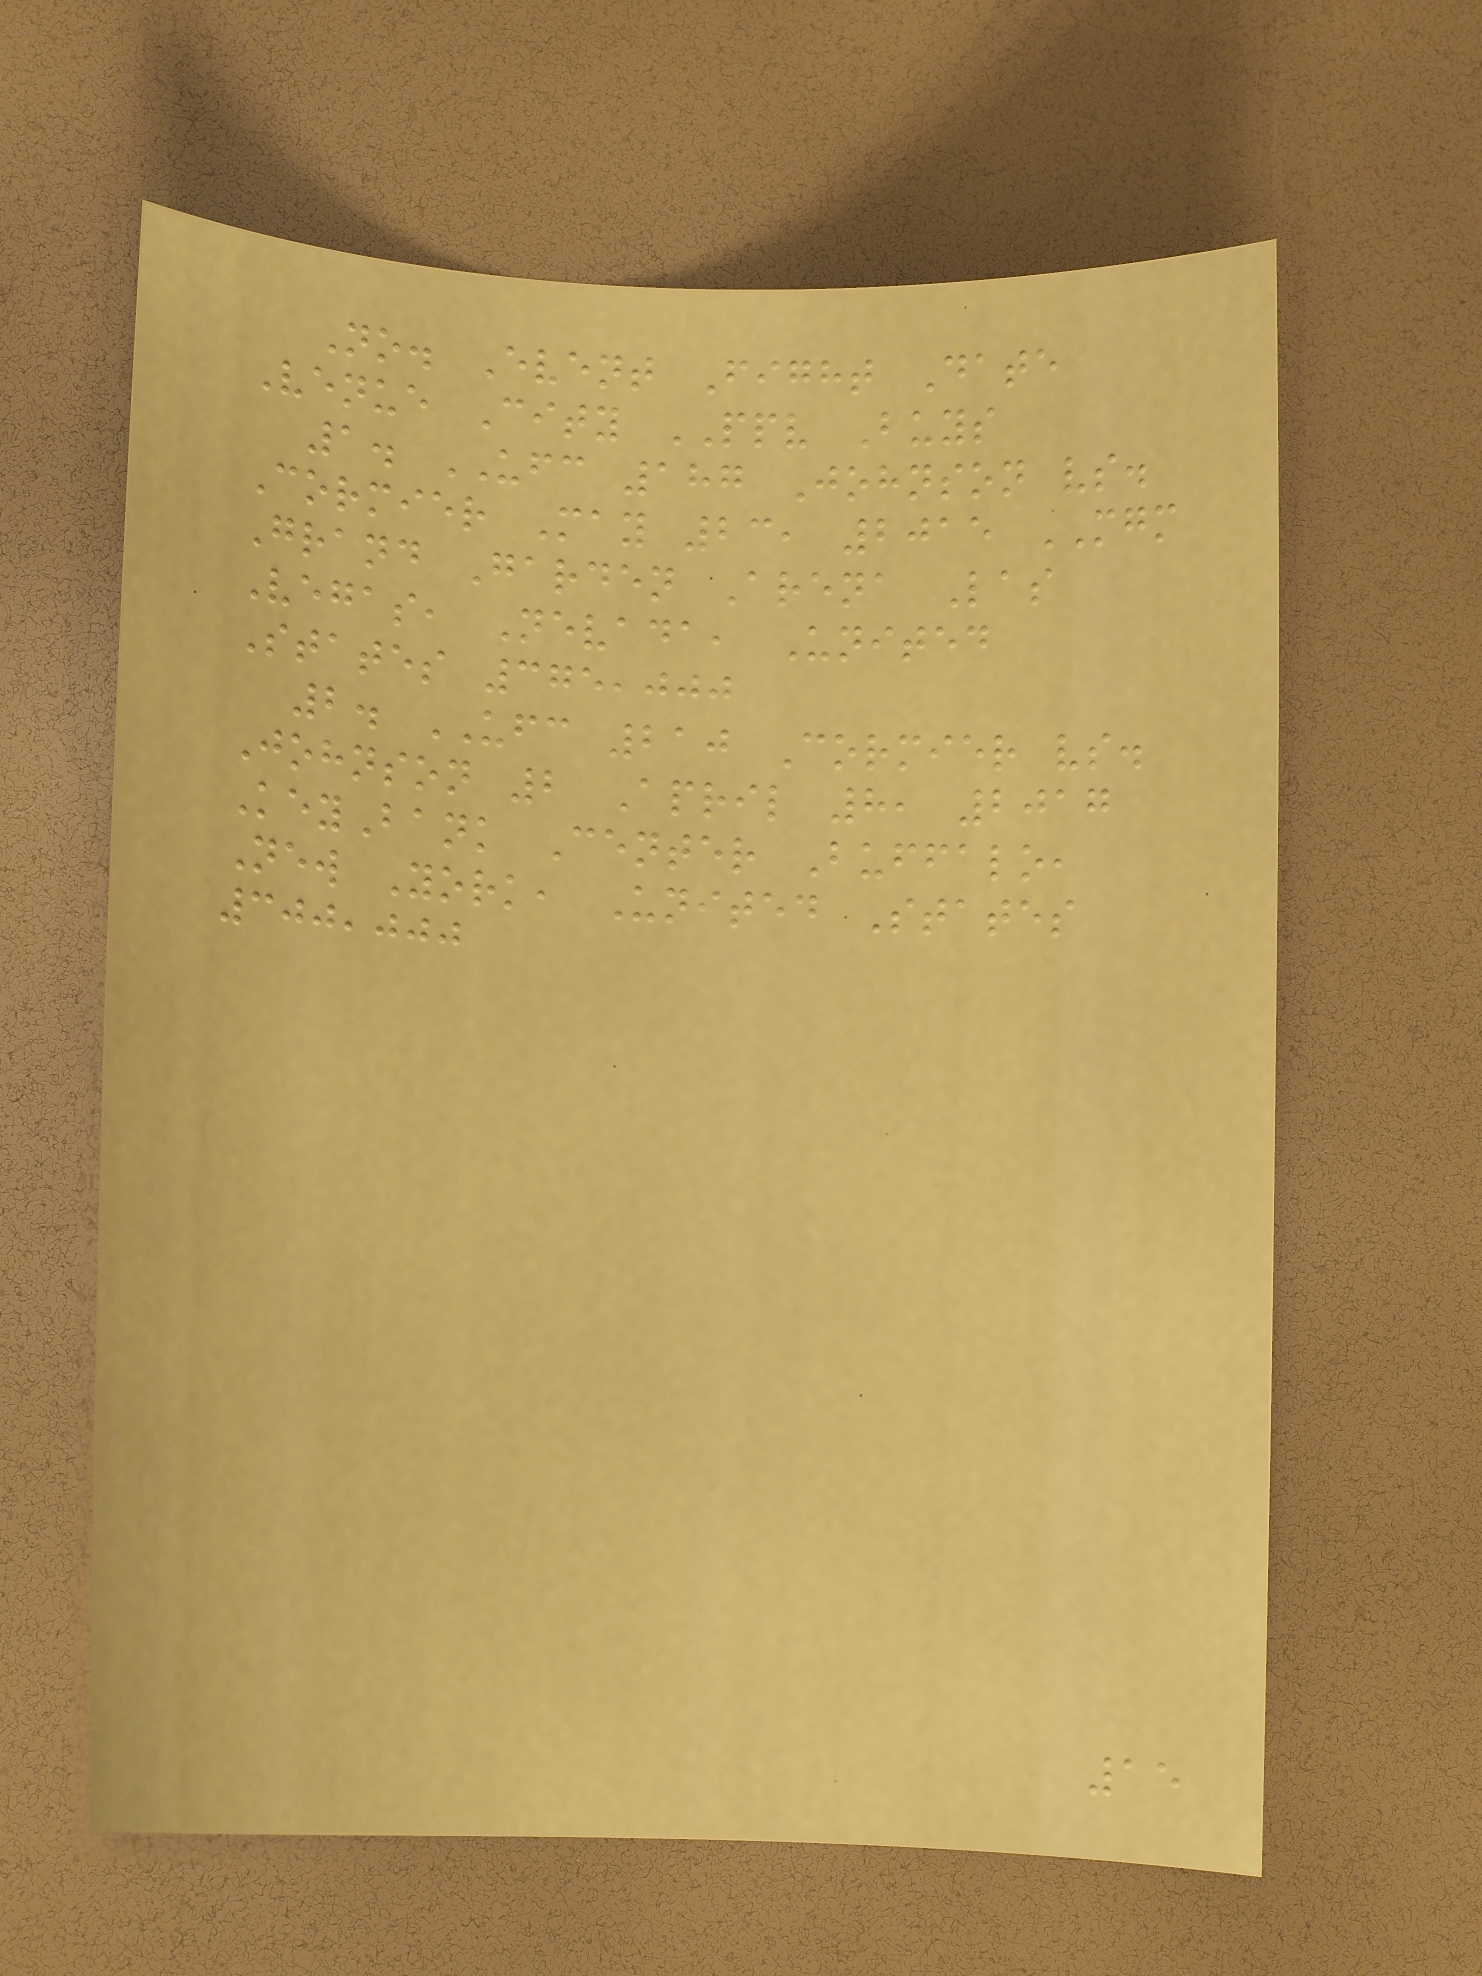No. Event Fight Date
Venue City PPV Buys
1. UFC 187 Johnson vs.
Cormier May 23, 2015 MGM
Grand Garden Arena Las
Vegas, Nevada, United
States 375,000
2. UFC 210 Cormier vs.
Johnson 2 April 8, 2017
KeyBank Center Buffalo,
New York, United States
300,000
15
